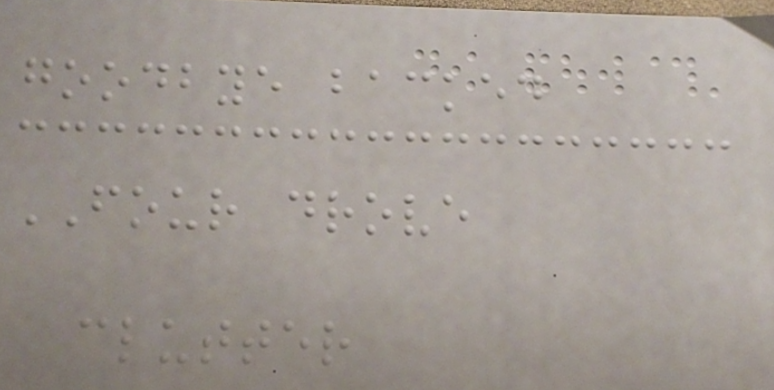goodbye backed
FOUR drove
clutter
